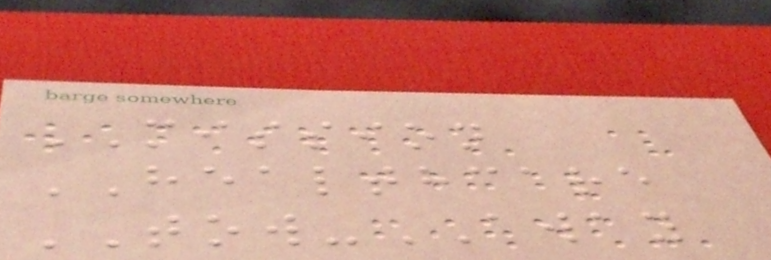MISSION
HEALTHCARE
TOW-AWAY
